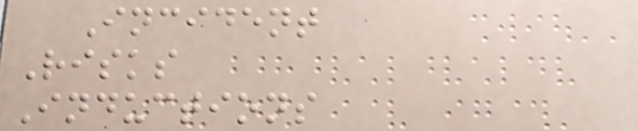Incident
Risks
Inductions
